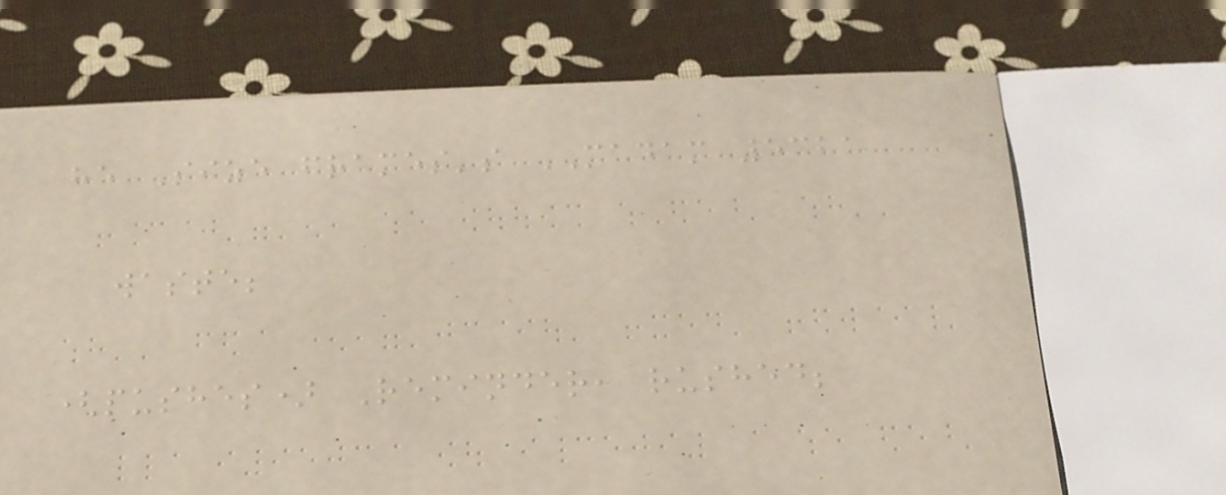he Size frames's MADAM 5321
waste;
(pushes) Reminder, rushed;
